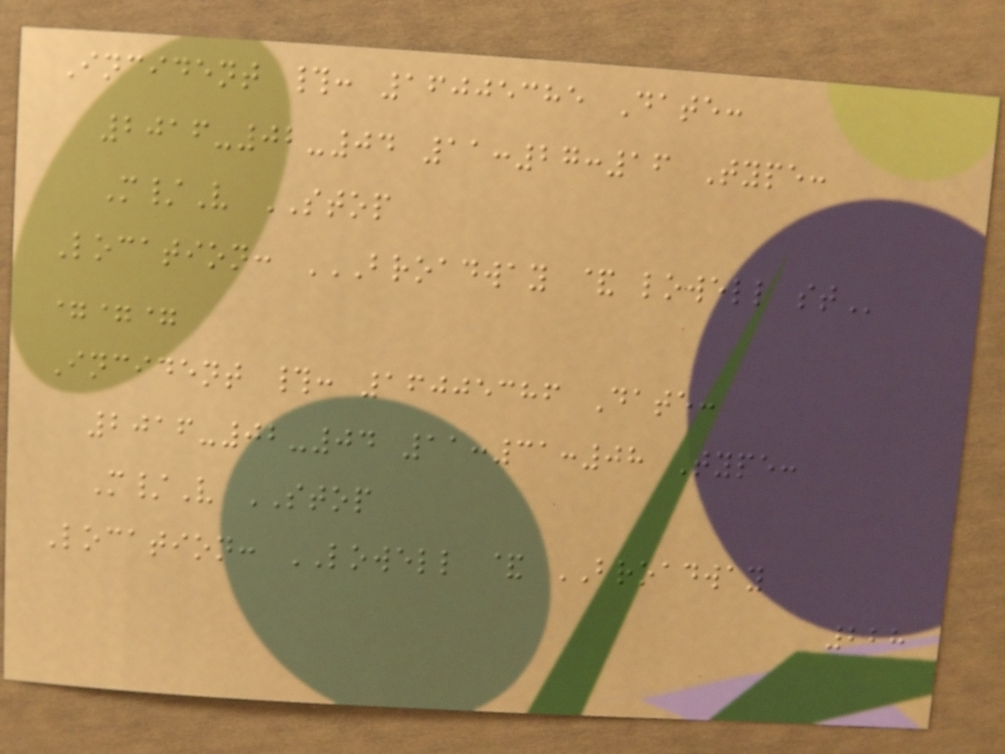Incident #: 16005385 Date:
2016-02-04 11:27:16 Type:
M/V STOP
Location: BROADWAY & LOWELL ST
===
Incident #: 16005386 Date:
2016-02-04 11:31:08 Type:
M/V STOP
Location: LOWELL & BROADWAY
228
